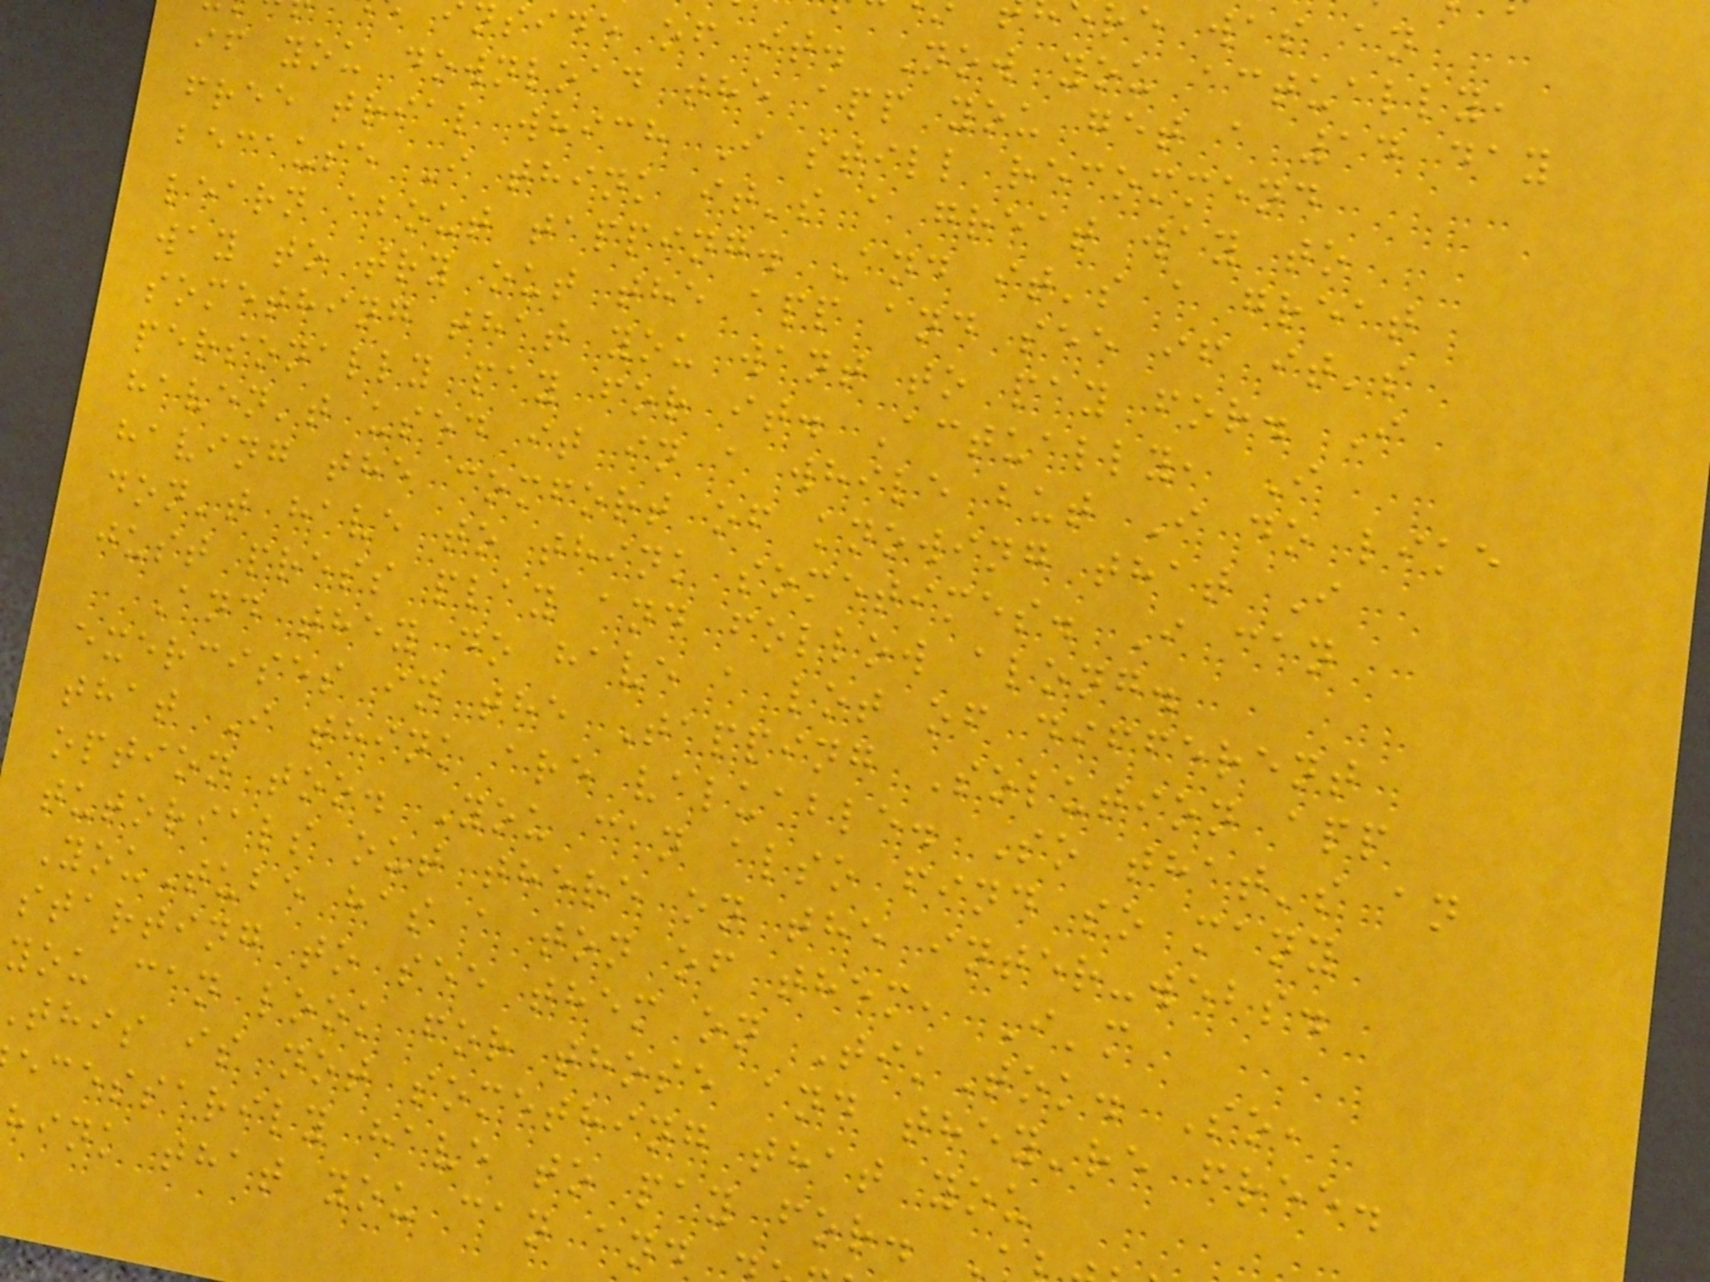nside of it. Now you actually,
if you download the app you get a 14 day
free trial which I still recommend
because I think it's a great way to
learn about tapping. And it's a great
way to try out the app and see if it's
something that you want to pay for. I
personally pay for it. Actually, I
haven't used it in a while but I do like
having the comfort of knowing that I
don't have to think sometimes. I can
just press play and follow along.
And they do have a lot of different
exercises in the Tapping Solution app
that I think are valuable. So that's an
option too. You can also find so many
tutorials out there on the inter-webs.
YouTube has a ton of them, I'm
starting to see them on TikTok. So,
you can look for those and they're free.
this is not something that you
ecessarily have to pay for.
hink that you can and
